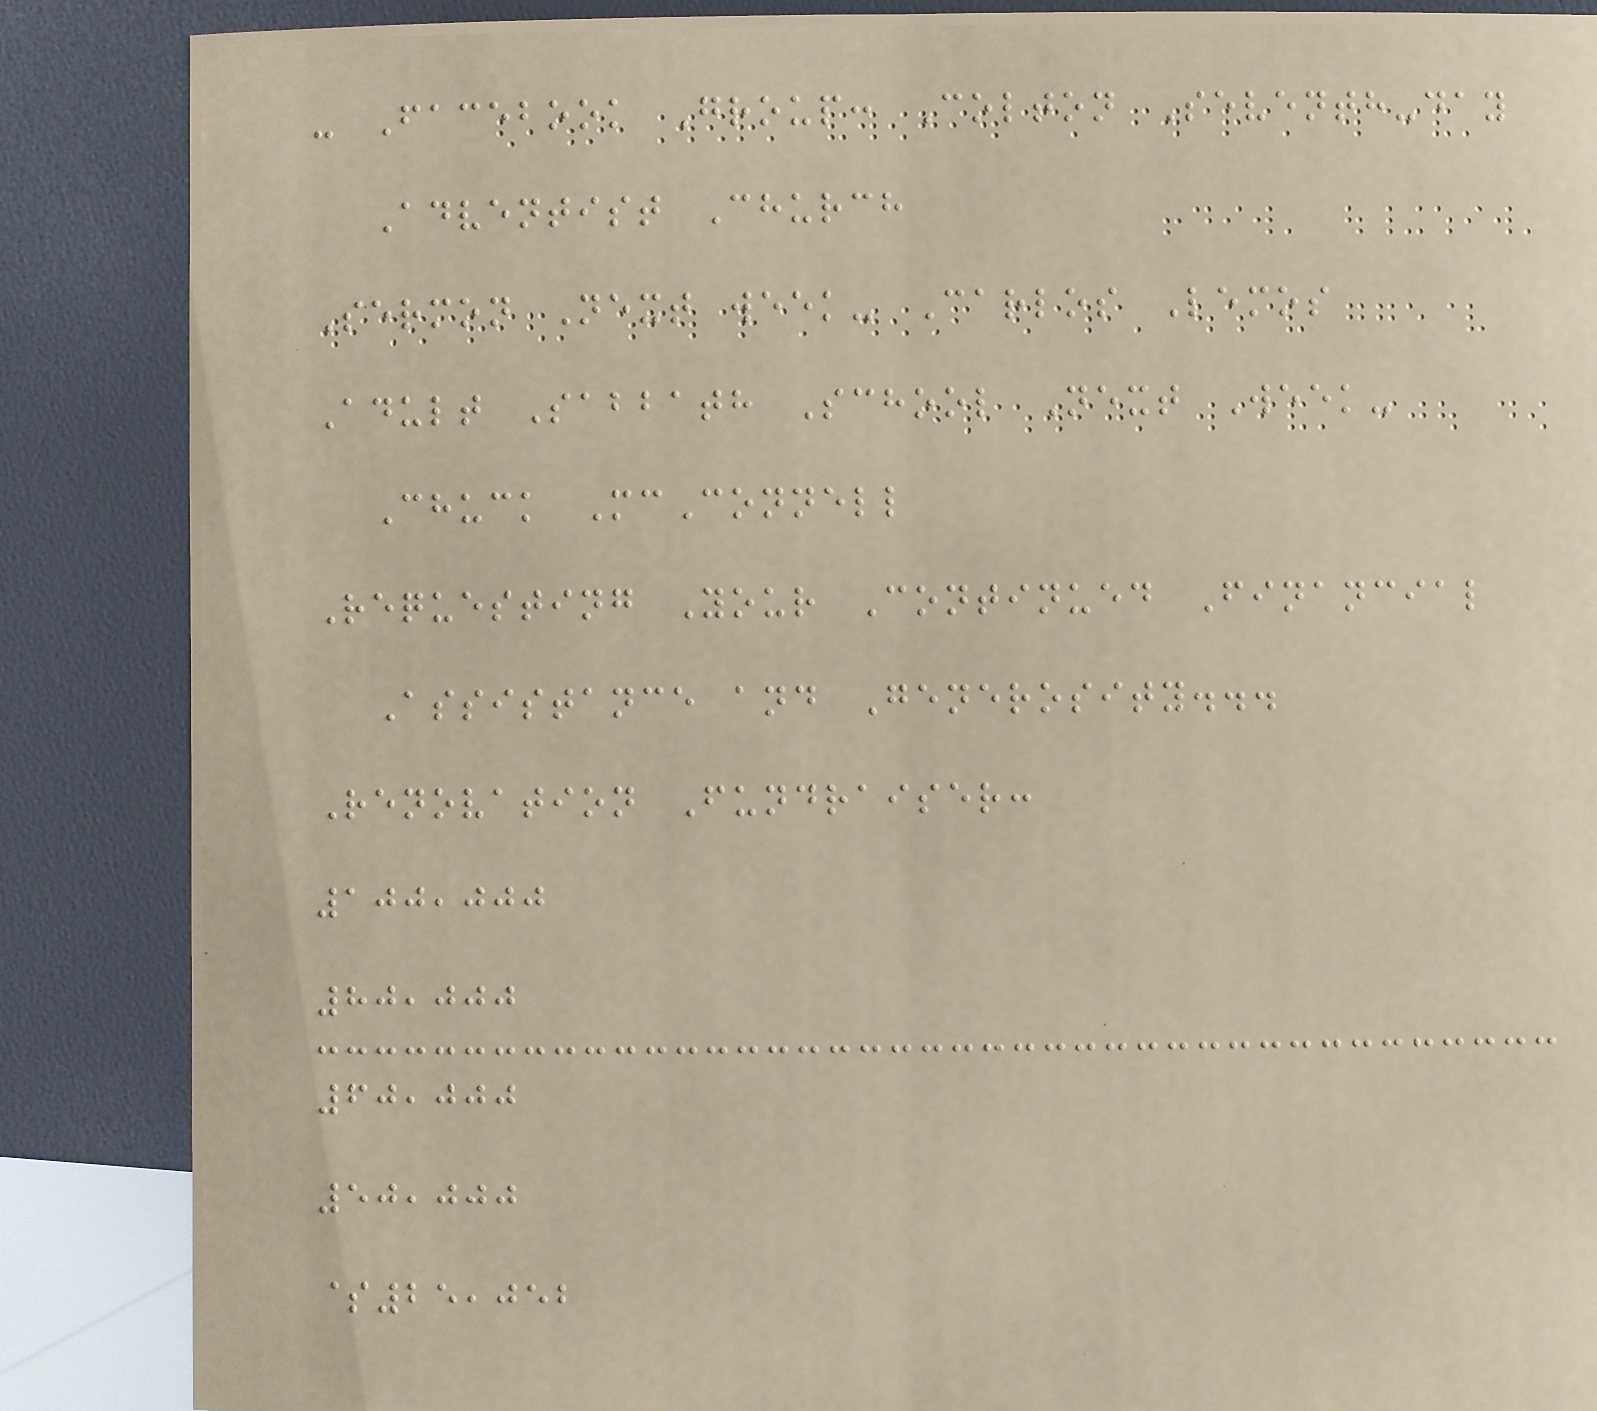- Facebook Group: Colton Seventh-day
Adventist Church
Sermon Next week- Carlos Lemos
Adult Sabbath School Next Week-
Chuck McConnell
Requesting Your Continued Financial
Assistance and Generosity...
Renovation Fundraiser:
100,000
80,000
60,000
50,000
$25,052
